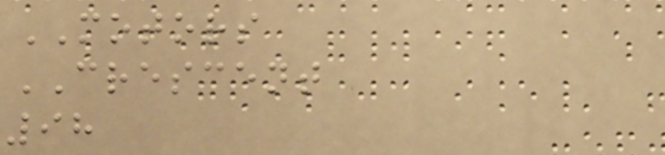MOTORS
CRESCENT
98
